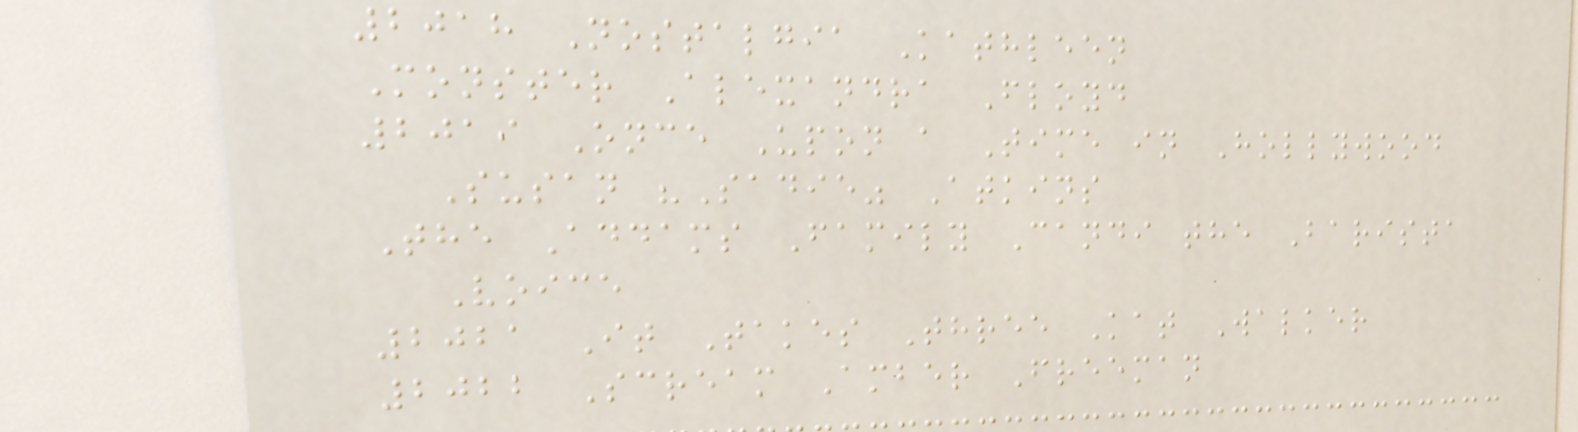2018 Nostalgia Kathleen
Monster Alexandra Floyd
2019 Once Upon a Time in Hollywood
Susan "Sadie" Atkins
The Addams Family Candi the Barista
Voice
2021 It Takes Three Kat Walker
2022 Scream Amber Freeman
